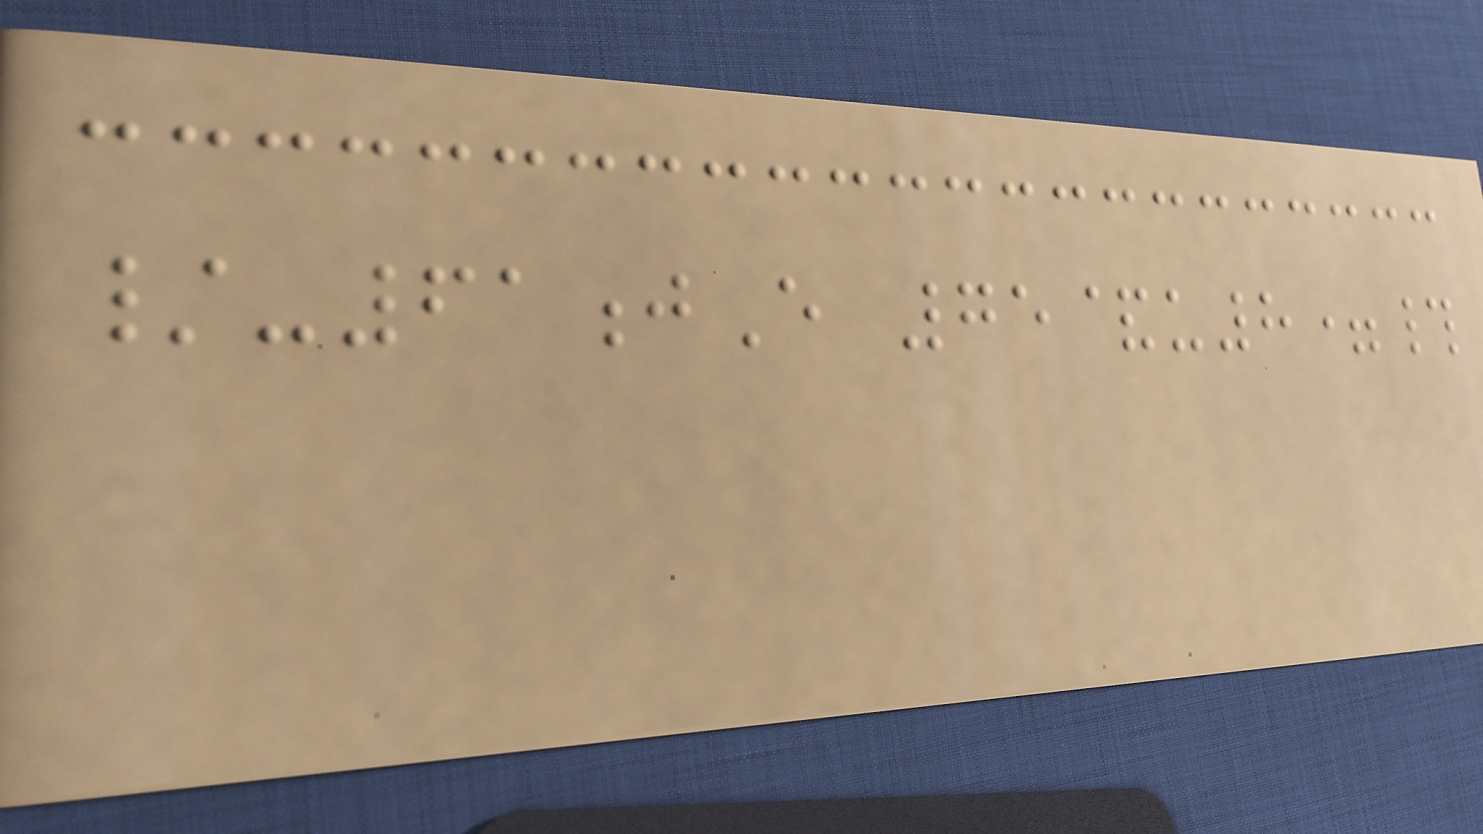/-61jE 75&u8=#
